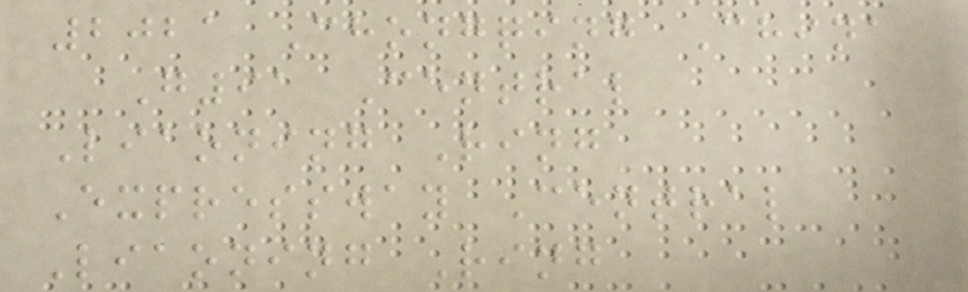2021 Chongqing China
G91 Central
Liaoning Ring
Expressway Central
Liaoning Ring
